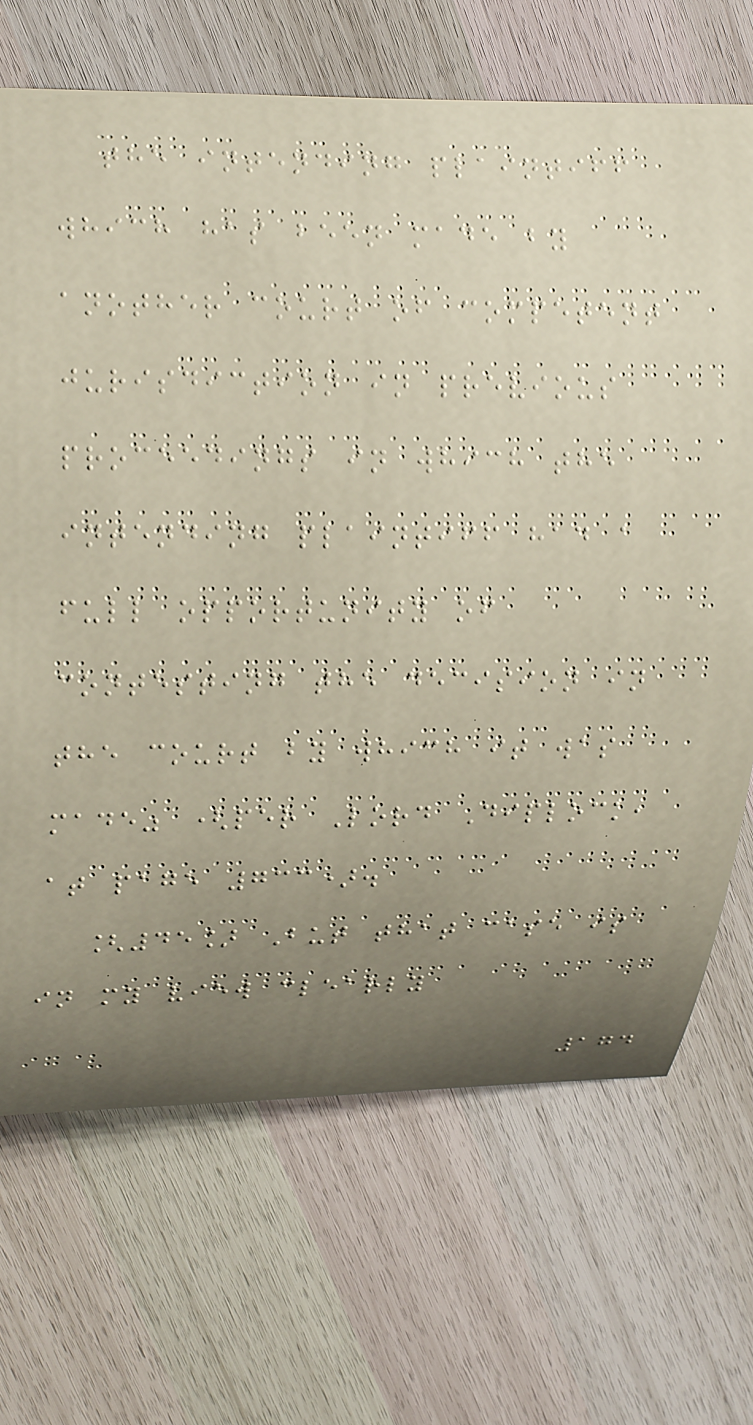the intending plaintiff
which has been made by
another court of competent
jurisdiction in previous
proceedings in which the
intending plaintiff had a
full opportunity of
contesting the decision in
the court by which it was
made" (per Lord Diplock,
at page 733).
[45] But that case is
in my view clearly
174
